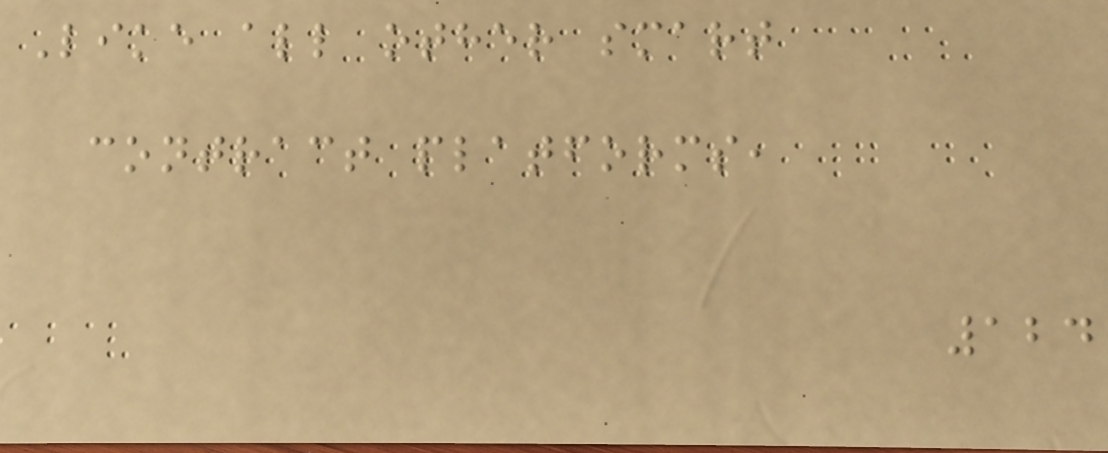Like all other smart
contract platforms,
124
